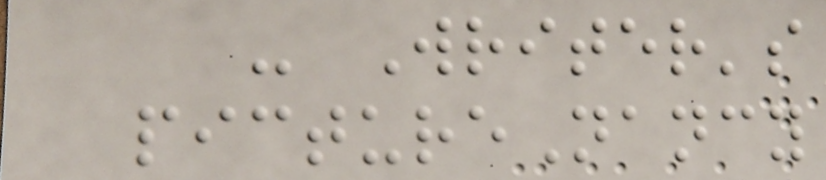- Writer's
pictureNancy
